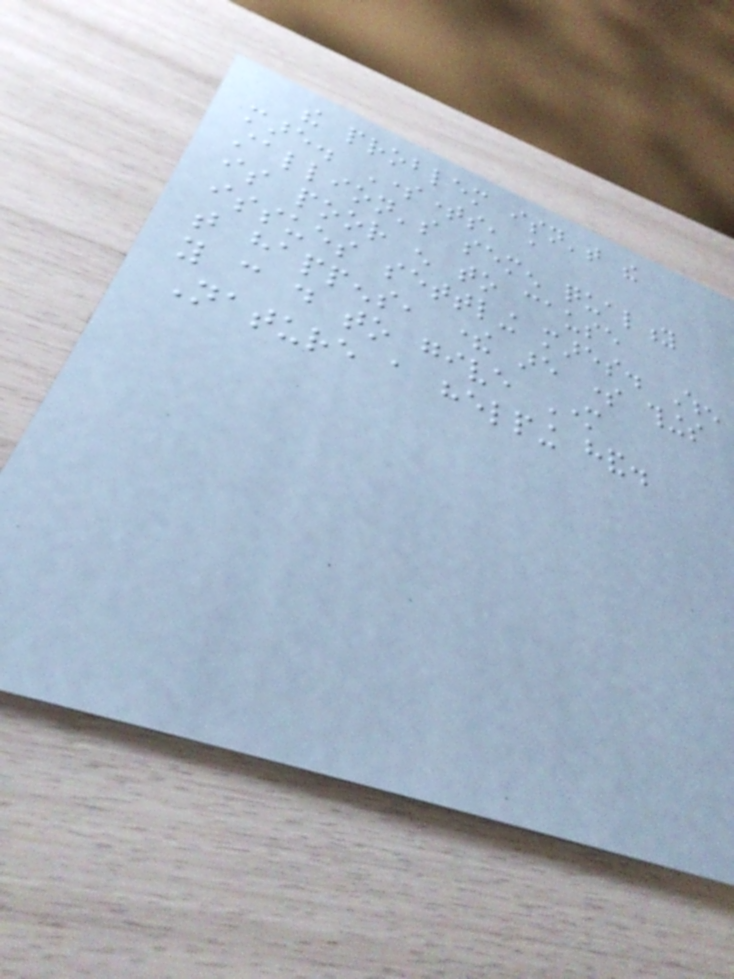the problem isn't the
mare. Sometimes, a
stallion's semen quality
is poor enough to cause
issues settling mares. When
that happens, there are some things
you can do to give Mother
Nature a helping hand.
